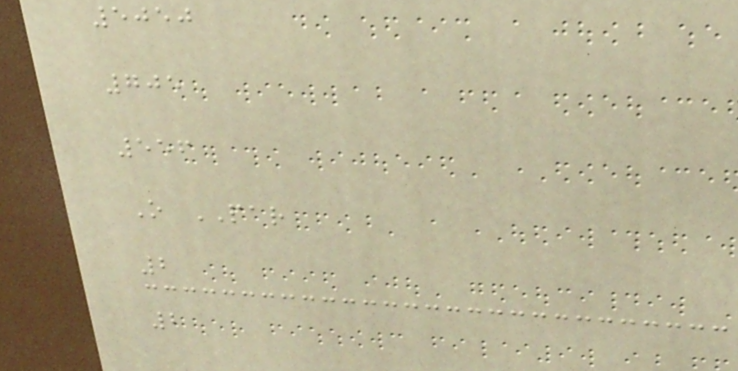5050
705
556
O PAR
2
2
